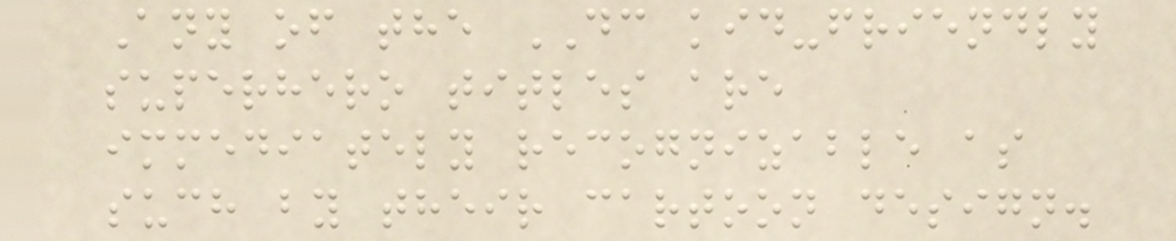Any of the DC kid-friendly
superhero titles are
immediately recognizable as
such by their cartoon design.
